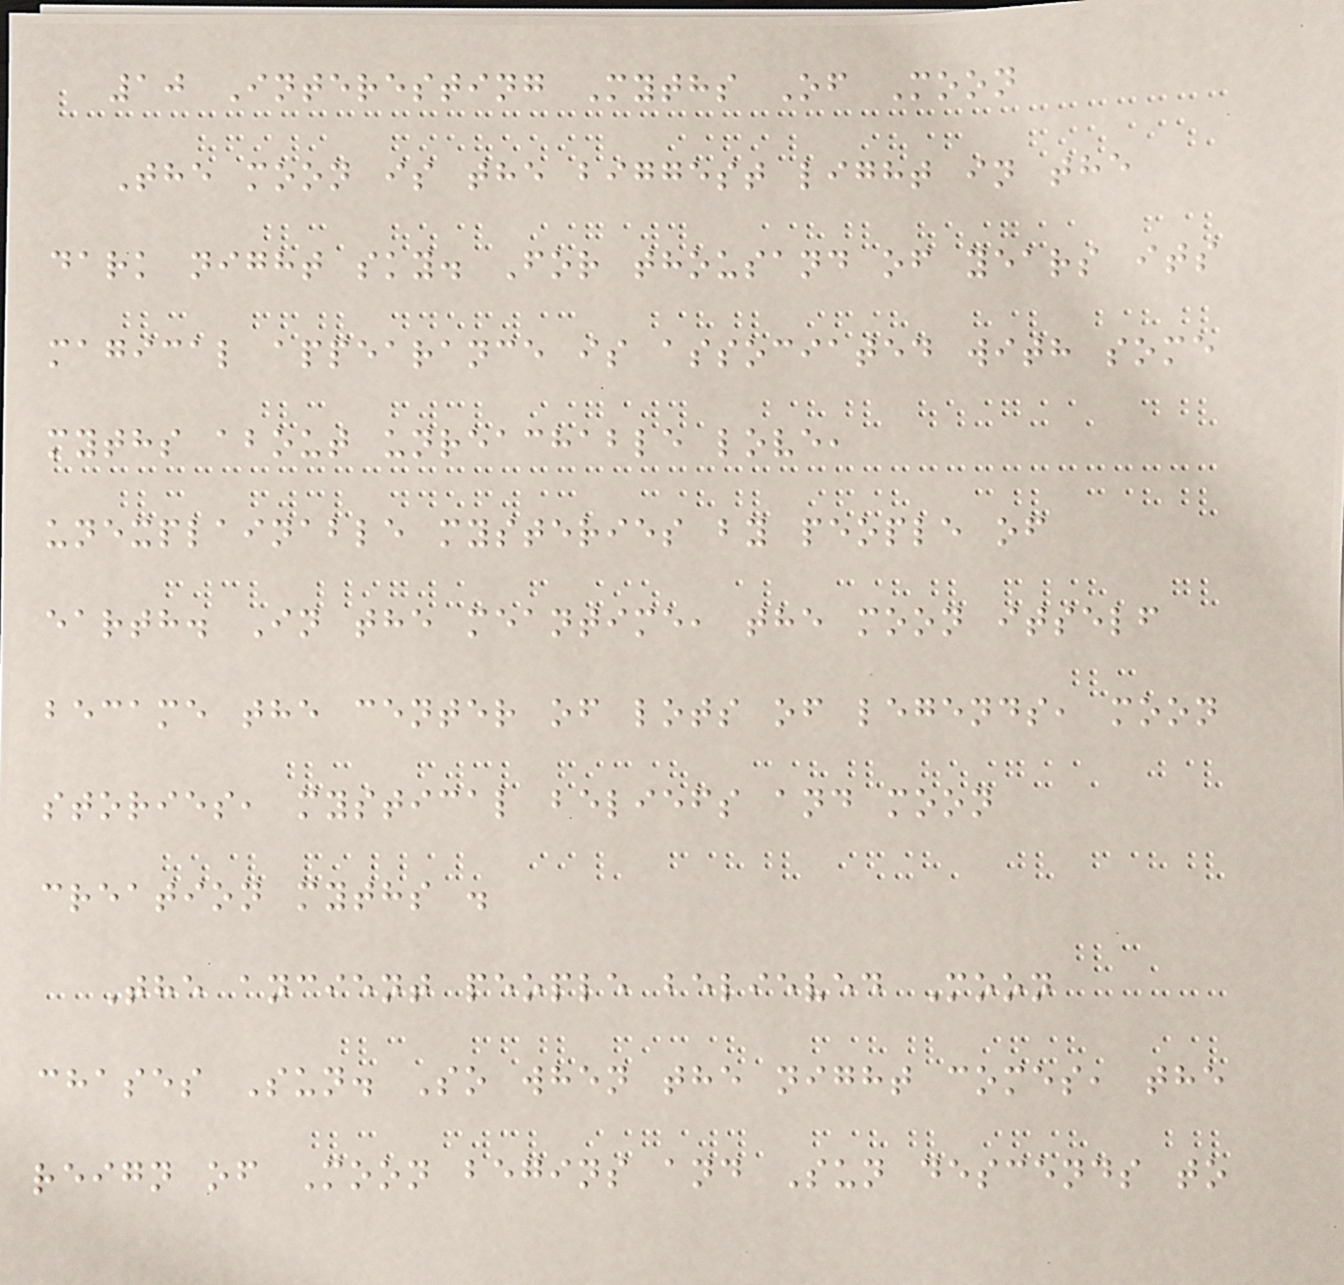10 Interesting Myths Of Moon
The moon is the biggest light in the
dark night sky. For thousand of years its
magical appearance is associated with some
myths about unreachable love,
unexplainable mysteries by people of
earth. In the meantime, the moon itself
became the center of lots of legends, moon
stories, mystical beliefs and moon
creation myths .
The ancient people believed Moon
chases Sun. So when the night comes, the
reign of Moon begins and Sun descends to
